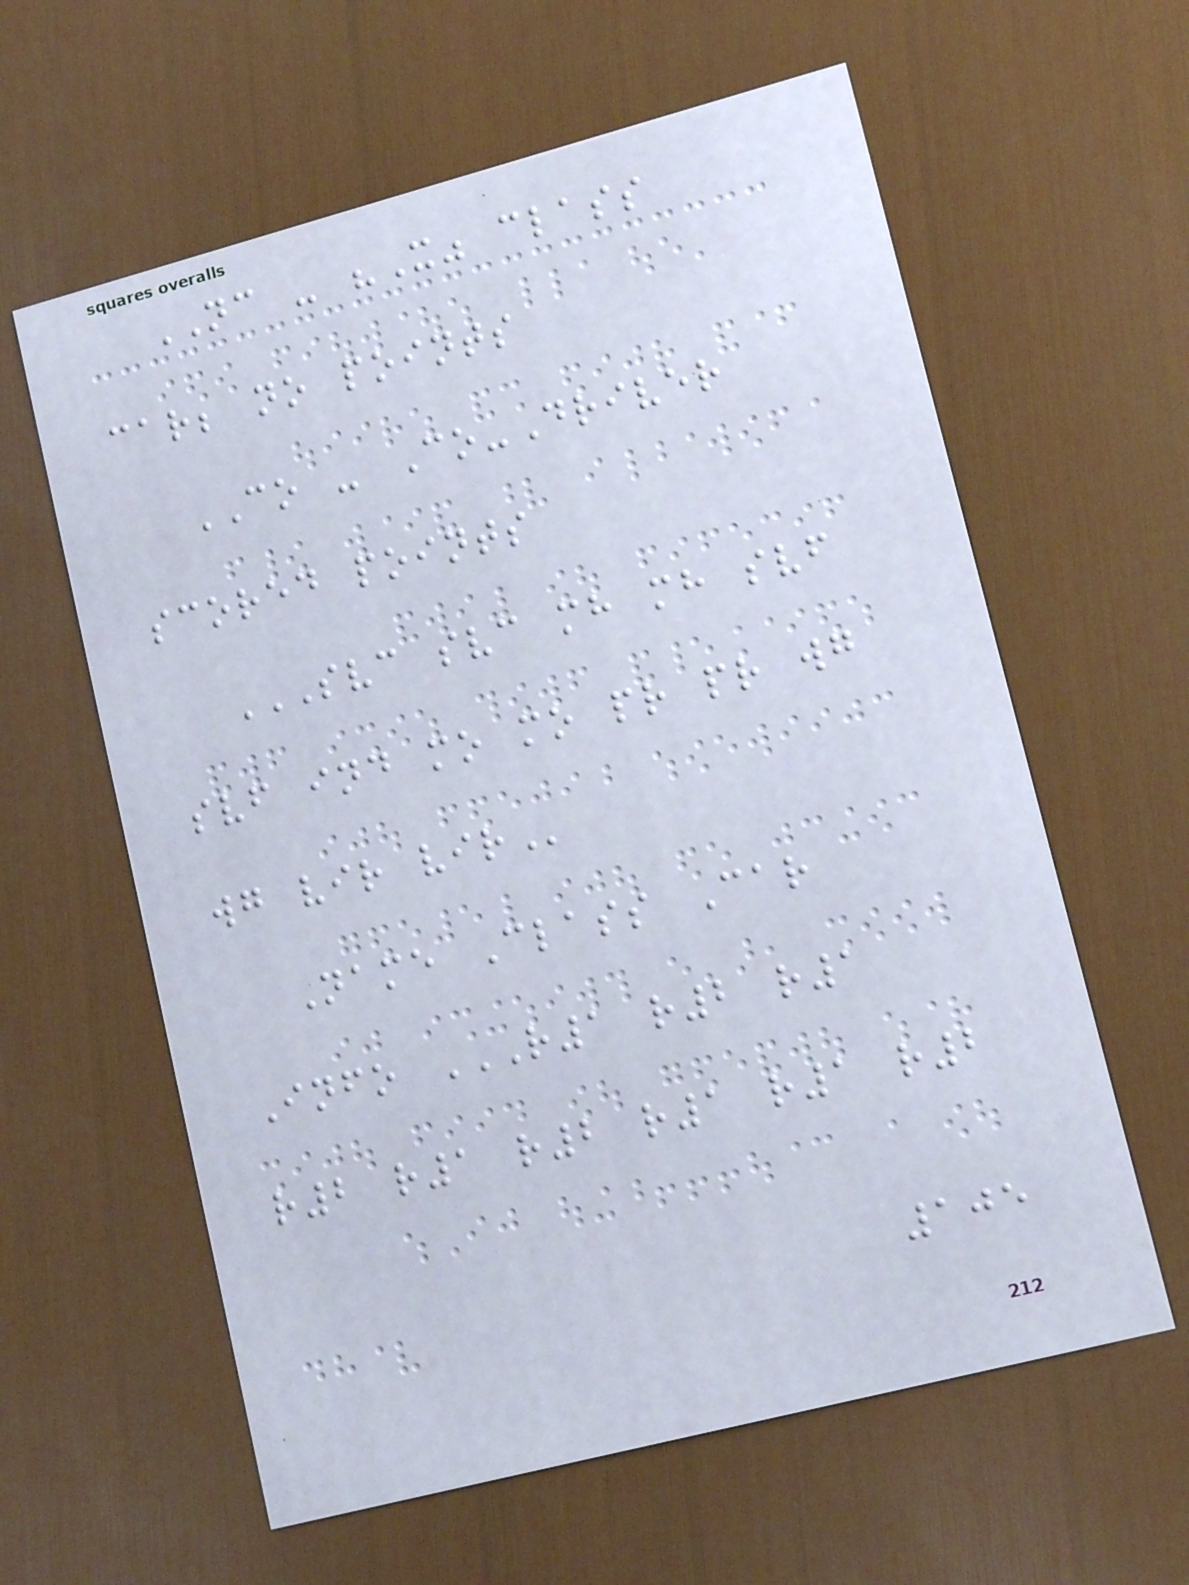NC - "X" class
car; no points
CO - Co-Driver
scored points
SVC SVC MH MH SVF
SVF IND MO MO PR PR WG
WG VIR VIR
Name Class Car
Info R1 R2 R1
R2 R1 R2 R1 R1 R2
105
